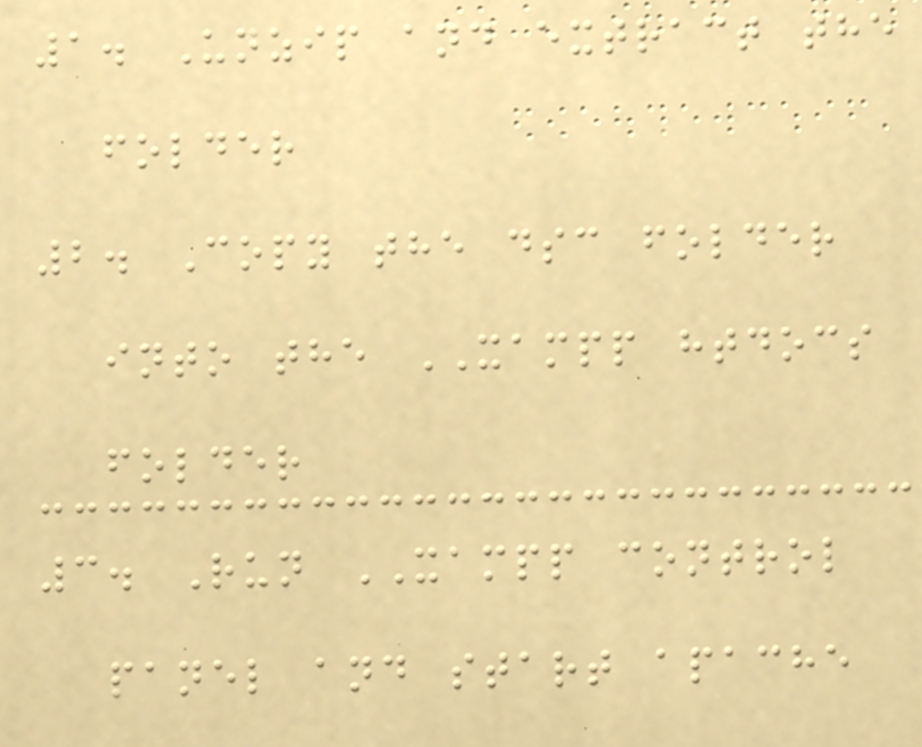1. Unzip and extract the
folder
2. Copy the dsc folder
into the XAMPP htdocs
folder
3. Run XAMPP control
panel and start apache
